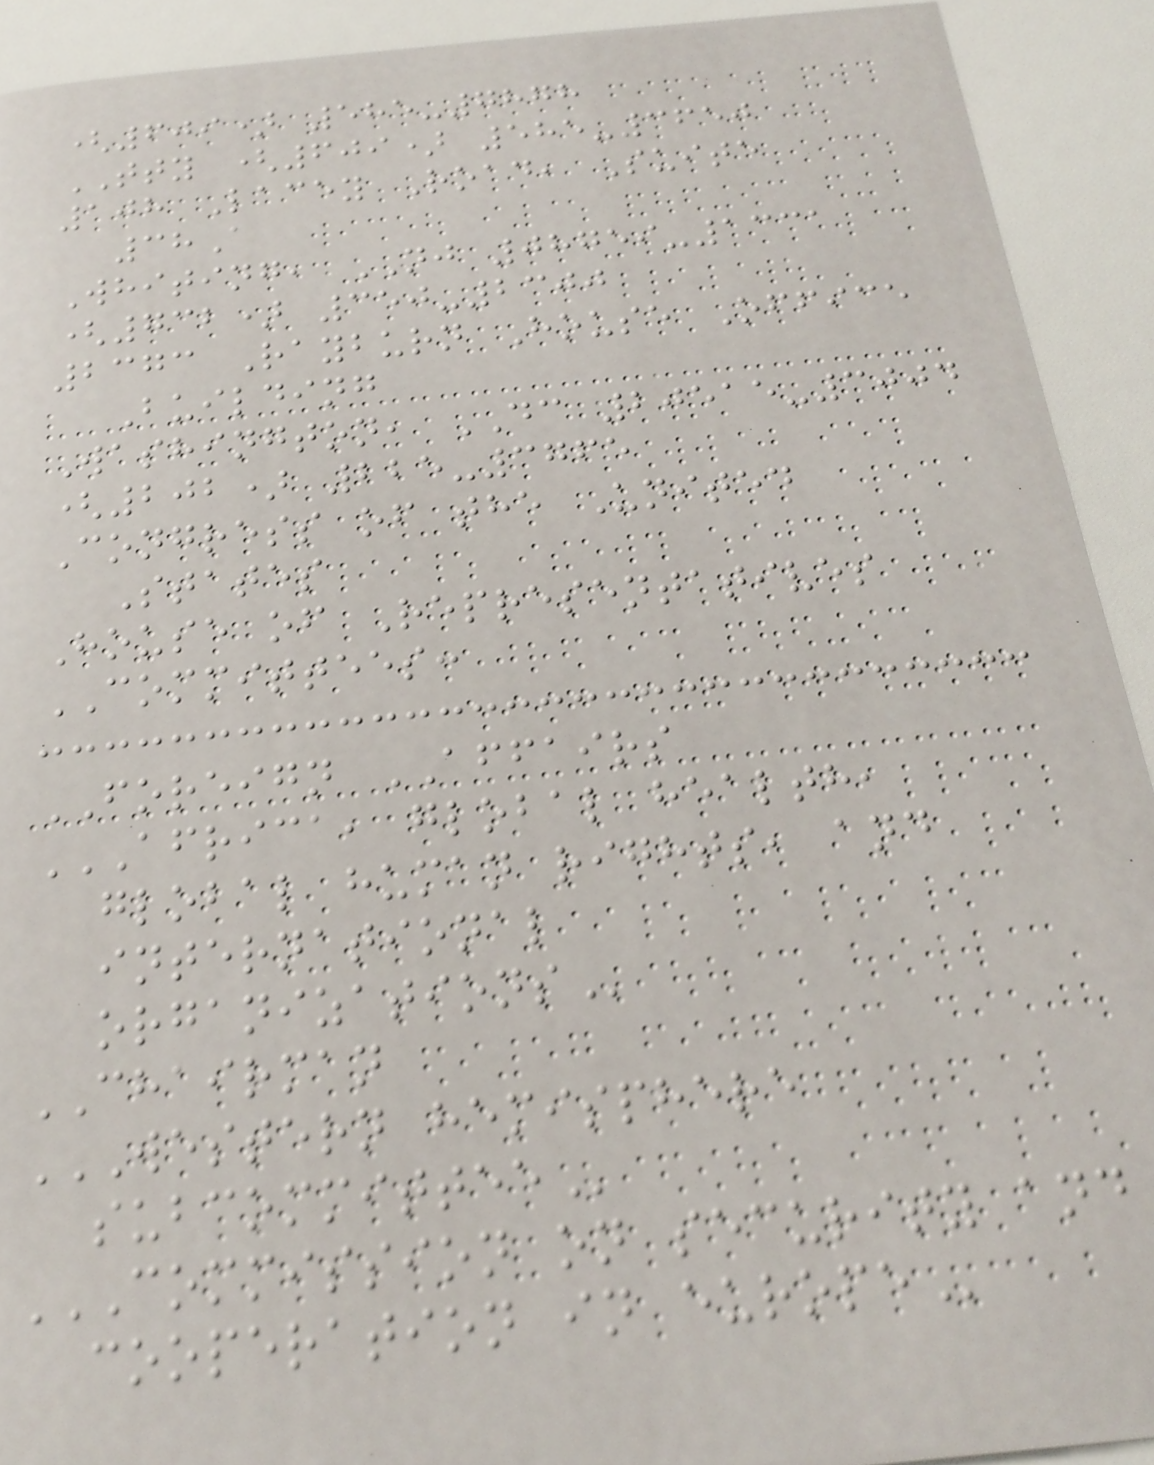(609) 585-7878
TTY (609) 585-3650
108 Lacey Road, Suite
38A
Whiting, NJ 08759-1331
(732) 350-2300
2373 Rayburn House Office
Building
Washington, DC 20515-3004
(202) 225-3765
Congress of the United
States
House of Representatives
COMMITTEES:
FOREIGN AFFAIRS
AFRICA, GLOBAL HEALTH,
GLOBAL HUMAN RIGHTS, AND
INTERNATIONAL
ORGANIZATIONS
CHAIRMAN
WESTERN HEMISPHERE
SUBCOMMITTEE
COMMISSION ON SECURITY AND
COOPERATION IN EUROPE
